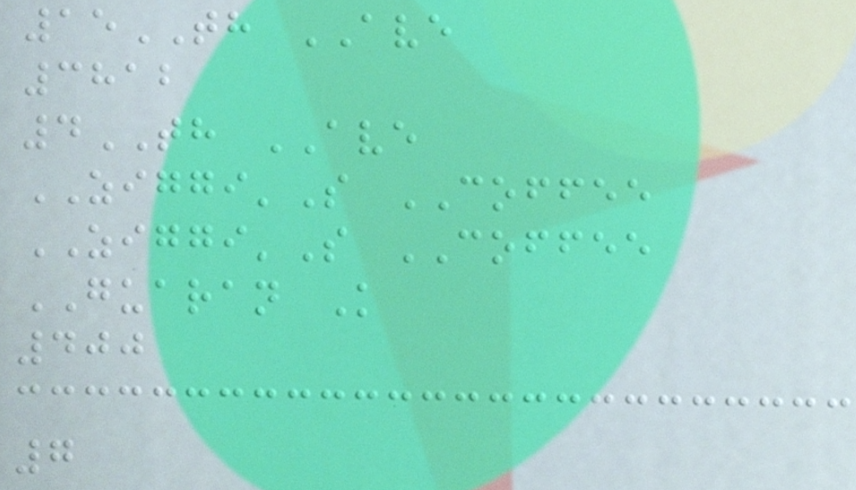15TH AVE
3812
4TH AVE
ZIGGI'S COFFEE
ZIGGI'S COFFEE
GUARAN K
400
7
